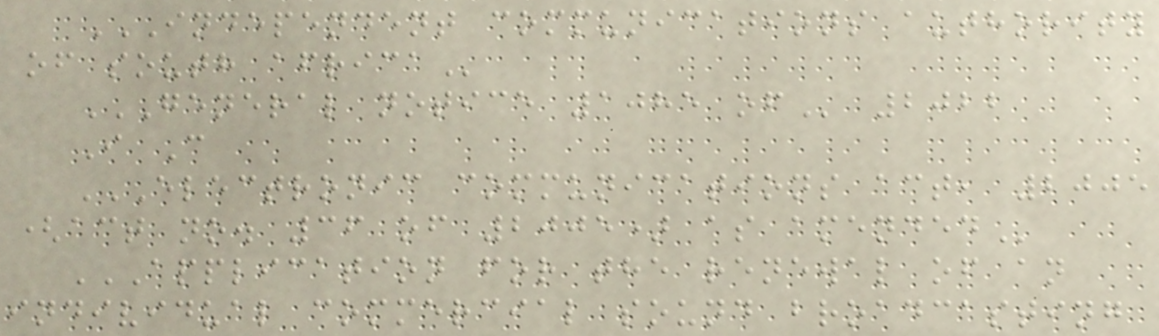INDEPENDENT COMMUNICATIONS AUTHORITY
OF SOUTH AFRICA
GENERAL NOTICE 1085 OF 2022
I C
ELECTRONIC COMMUNICATIONS ACT, 2005
(ACT NO. 36 OF 2005) AS AMENDED
APPLICATION FOR THE RENEWAL OF AN
INDIVIDUAL COMMERCIAL SOUND BROADCASTING
